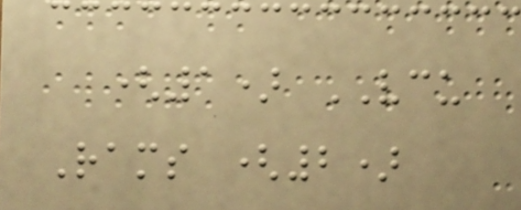(1) VCU
Rams (2)
